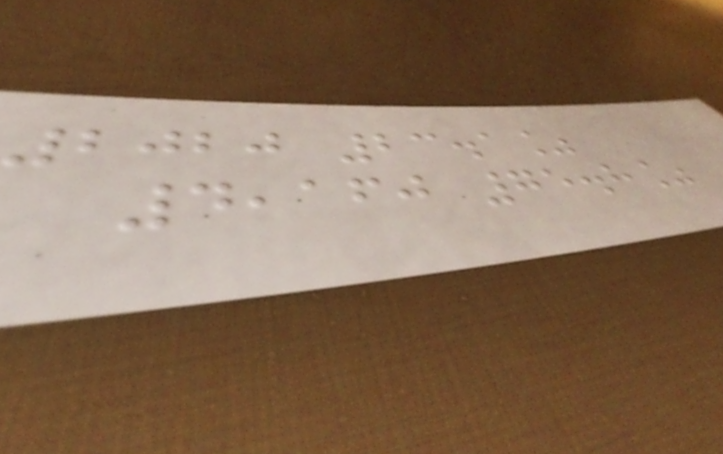2020 23.1%
4,160 75.8%
